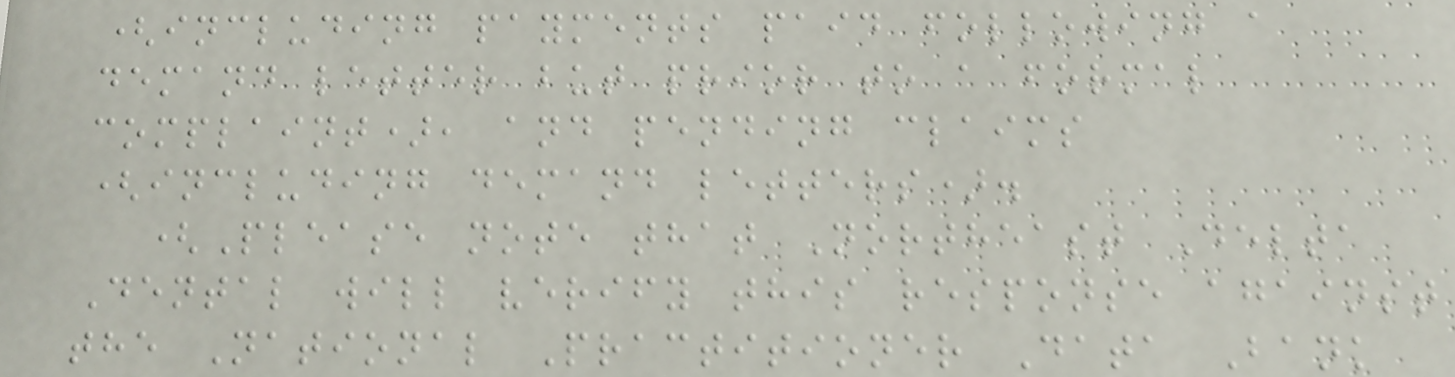(including payments paid following a
demand letter but prior to a formal
complaint), and pending claims
(including demand letters).
(Please note that Northeast Delta
Dental will verify this response against
the National Practitioner Data Bank
